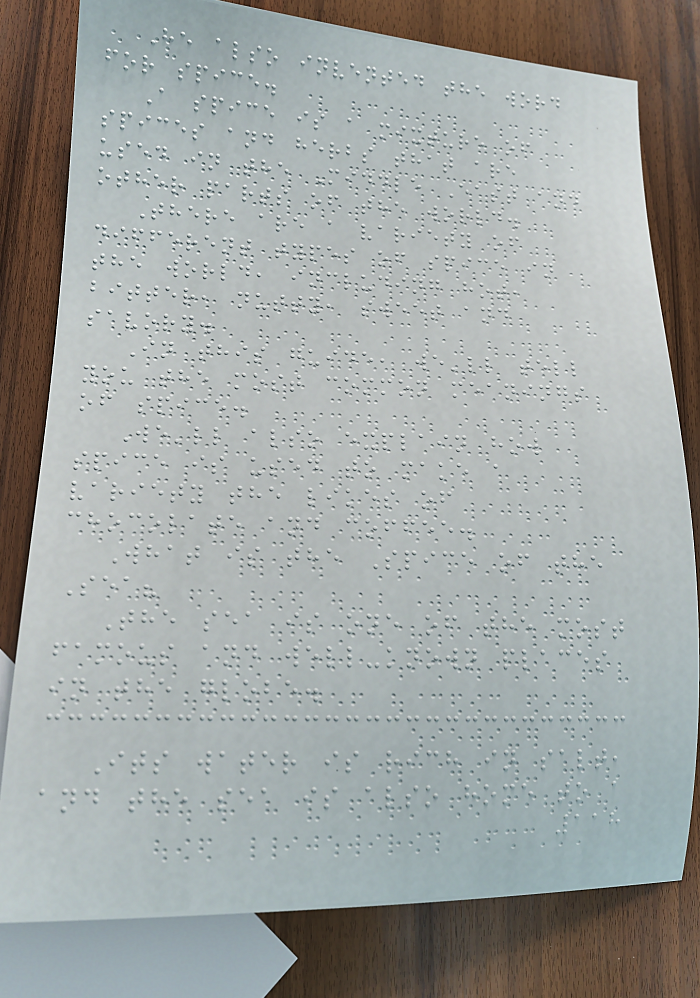He also invented the word
for spice.
A spice is a mixture of
spices and herbs that are
used in the Middle East and
other parts of the world.
There are a variety of
different types of spice in
the world, including hot,
bitter, nutty, sweet and
savory.
In this guide, we'll tell
you the most common meanings
of spice.
We'll also explain how
spice is used to make a
variety the likes of
chocolate and coffee.
What is the Spice of the
Sea?
The sea is one of the most
famous and well-known places
in the globe.
Its water is rich in salt,
and the sea is also home to a
118
